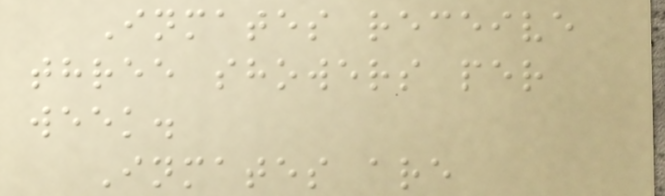Inmates receive
three showers per
week.
Inmates are
